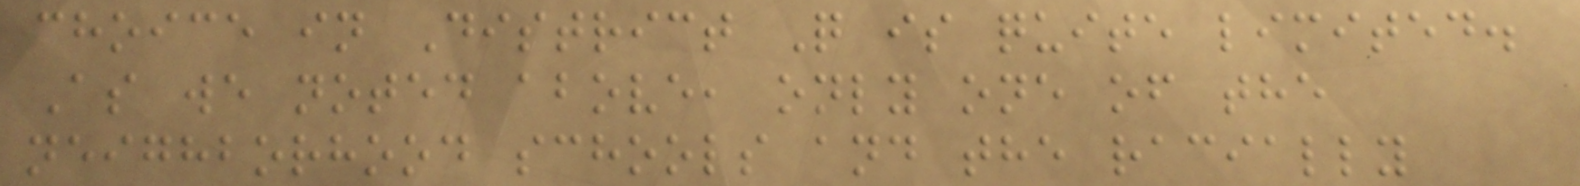choice in District Q is quite limited.
As we noted above, only one of the
neighborhood schools and the racially
